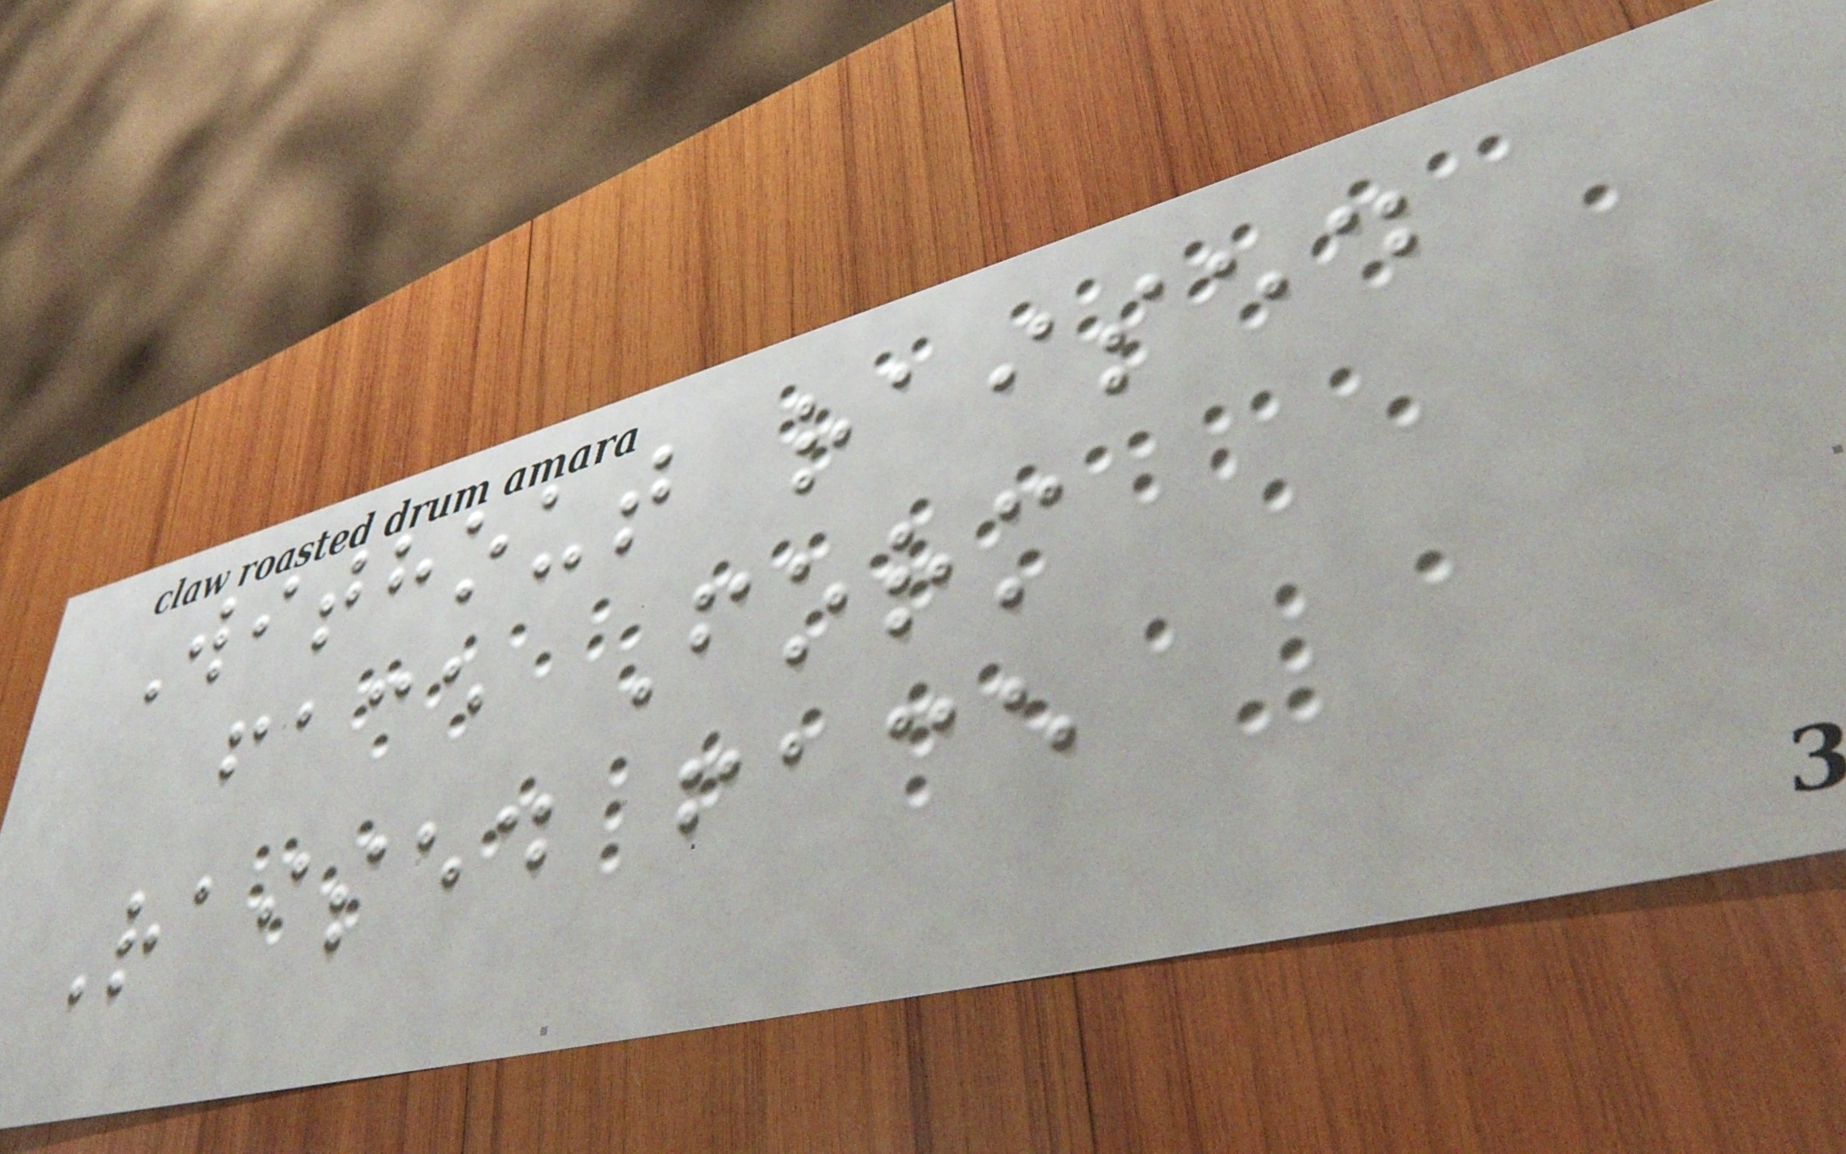Without raised
face Form
Raised face
